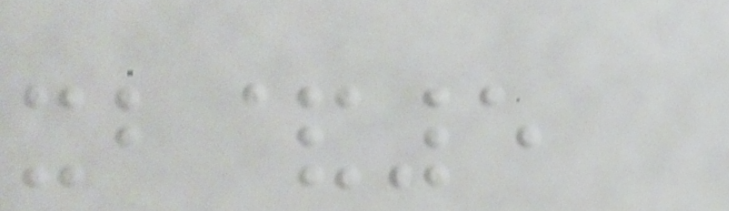xb&5
